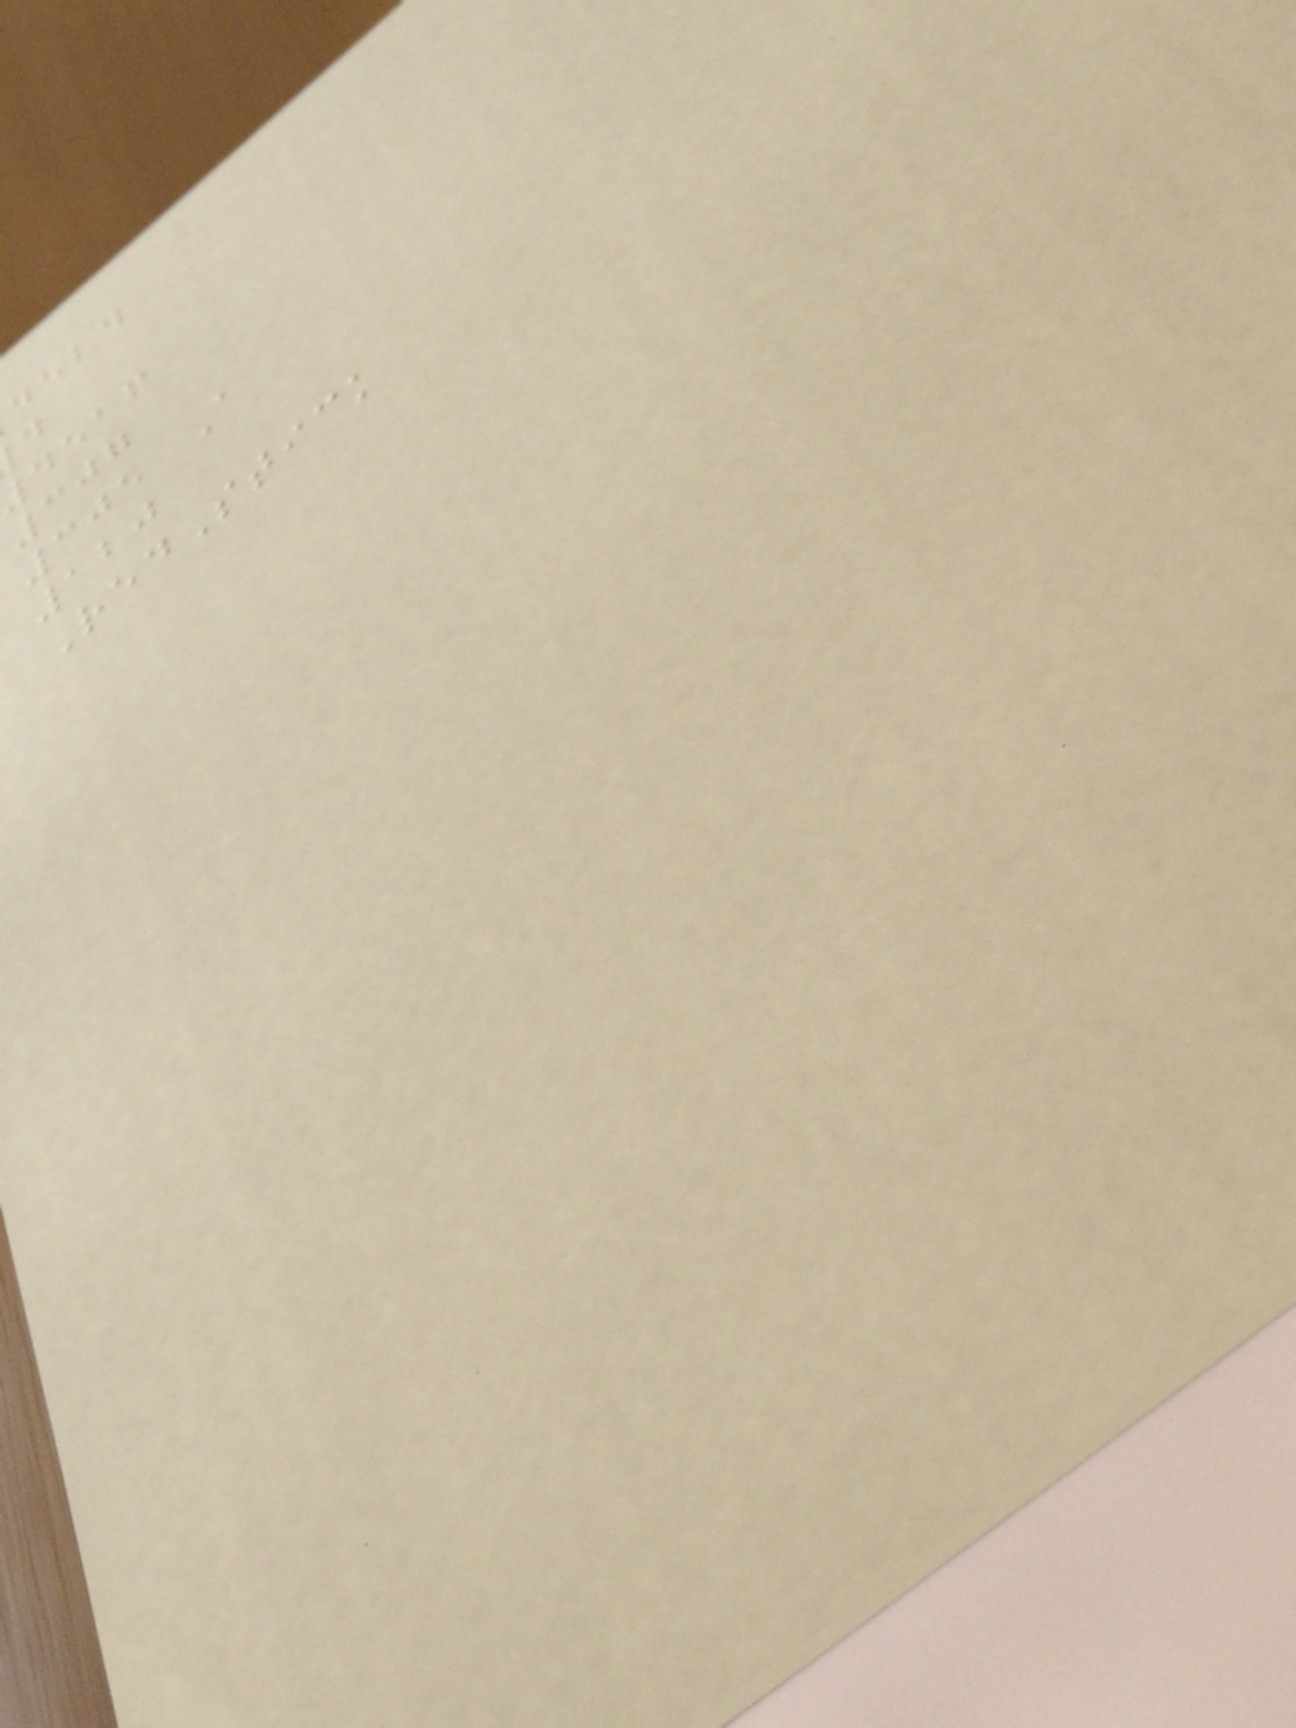debd
deaf
307
305 A
120
RedStick
